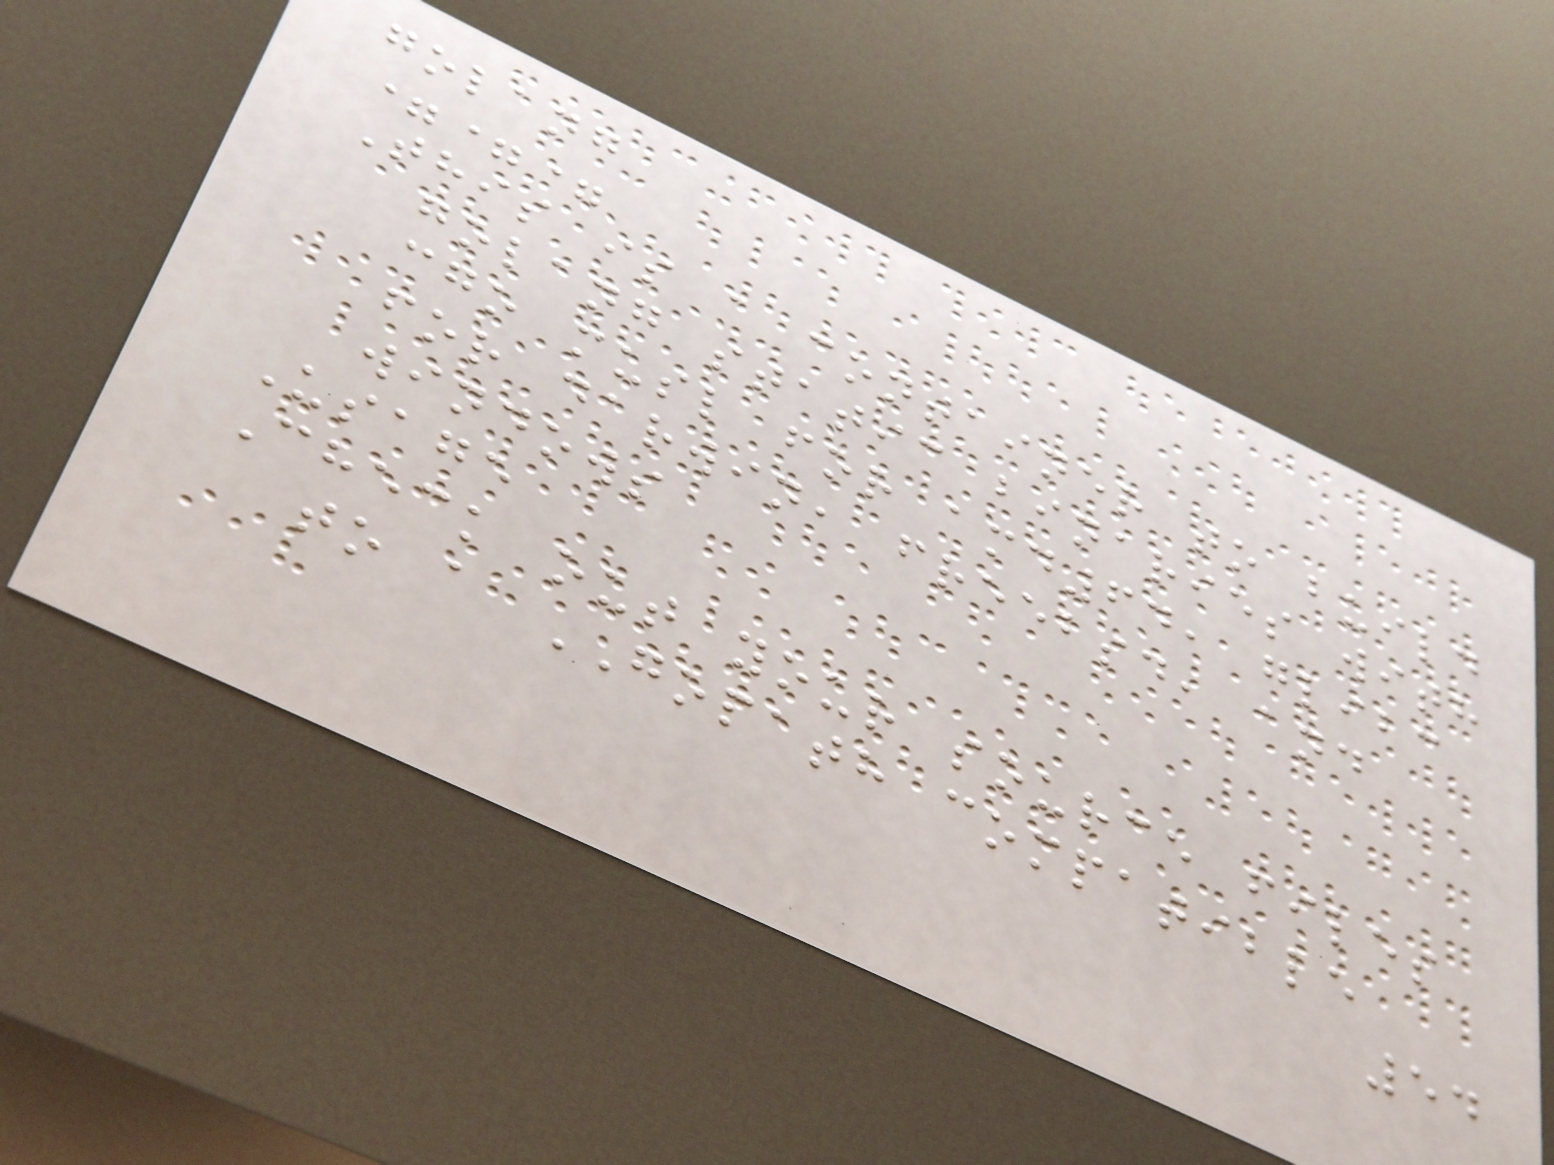golang
===
This is a container to build
golang static binaries with
cgo musl for amd64, glibc
for darwin, freebsd, and
windows
Usage
Check out your source files
to a GOPATH compatible
54
